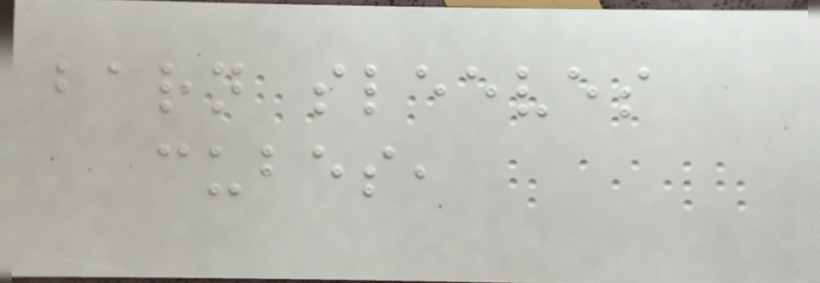barn sleeves
cubes,
